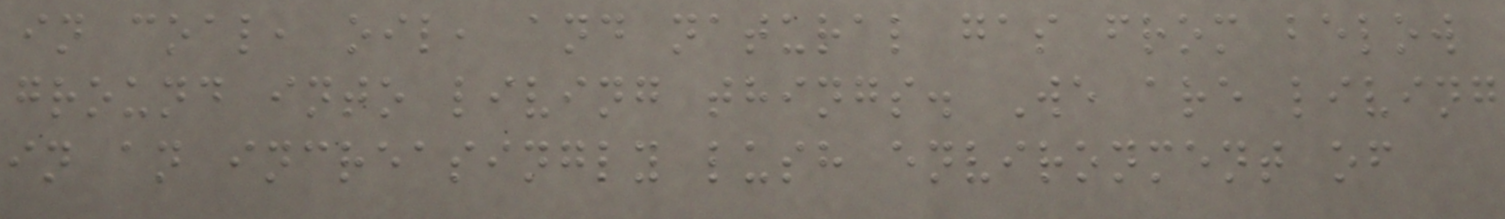in coal, oil, and natural gas from below
ground into living things. We are living
in an increasingly lush environment of
